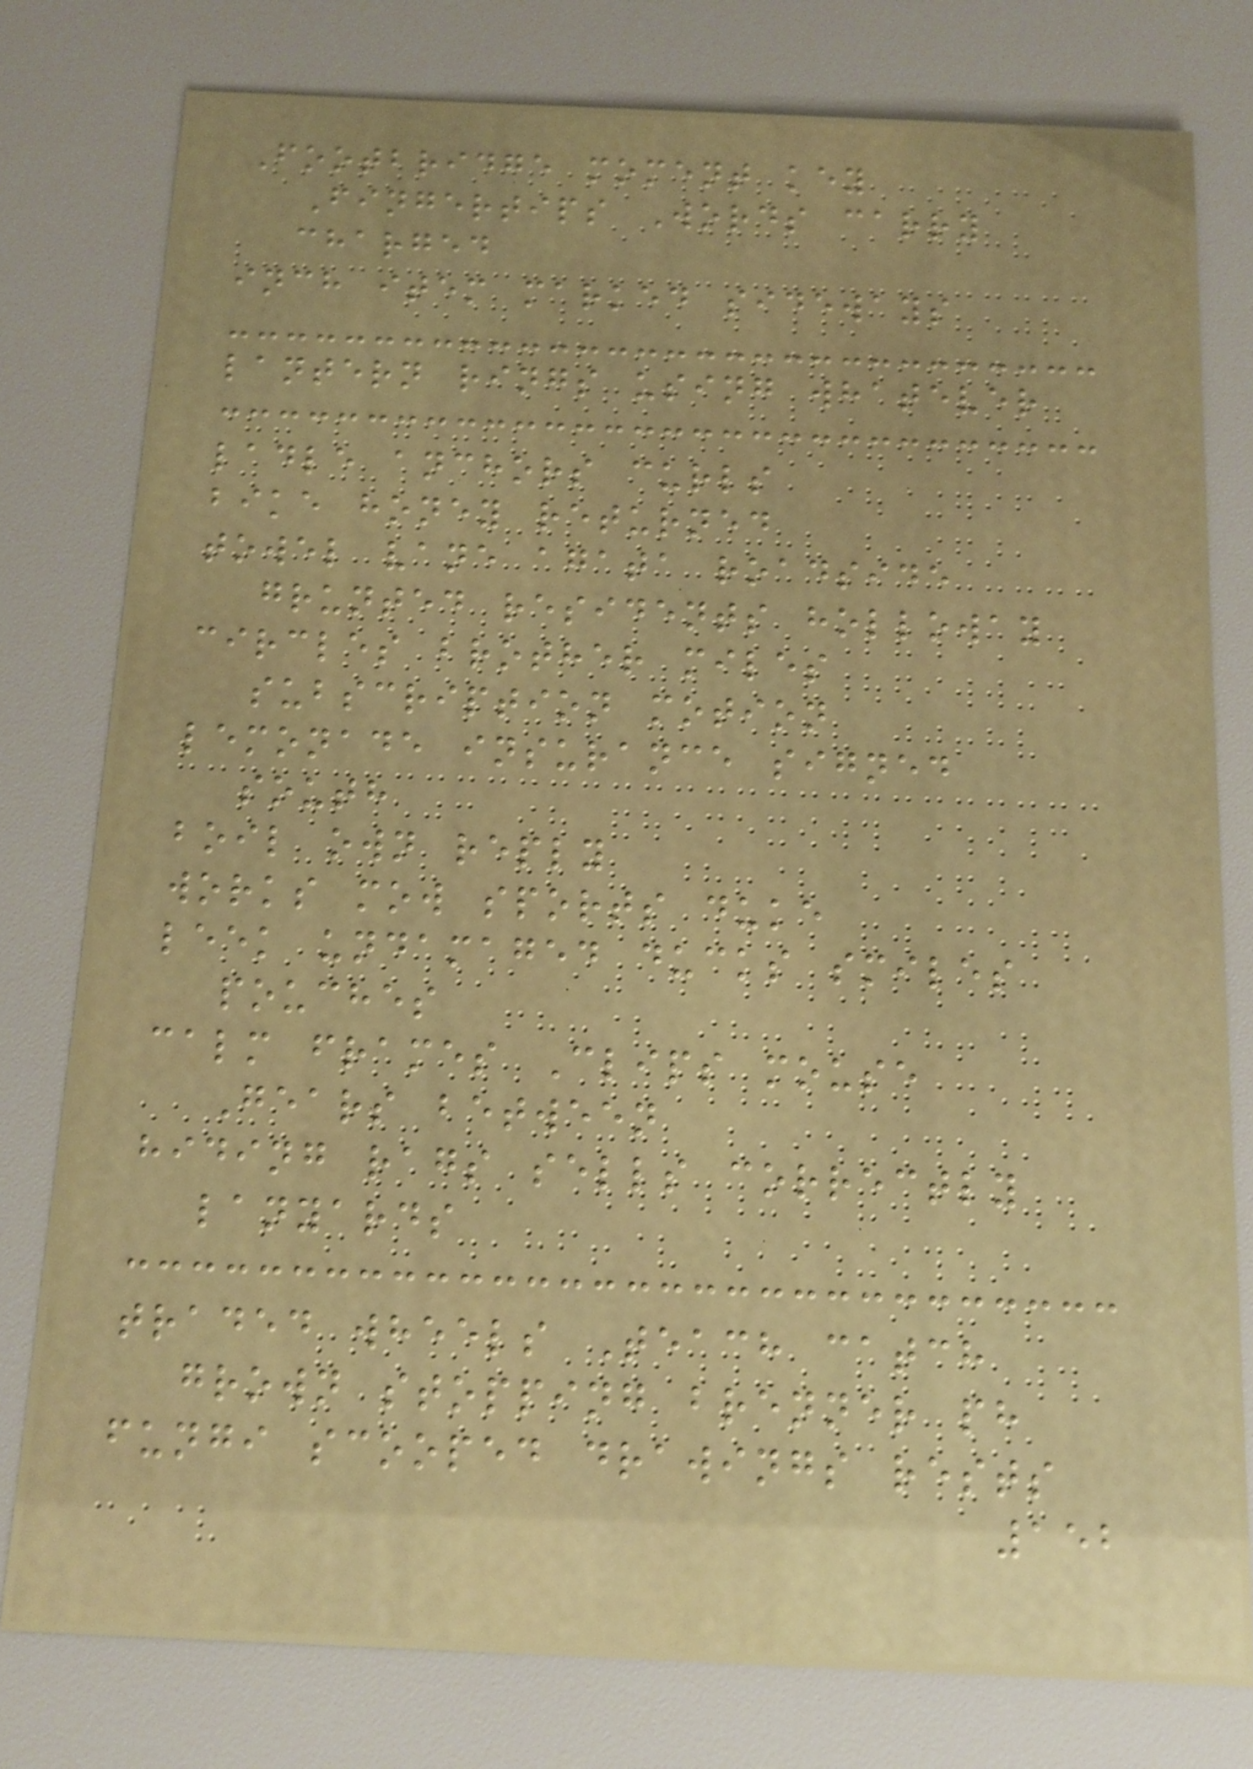Footbridge moment key
Fingertips Words carry
charged
inch item marked sideways
lantern rings using whatever
ladle anchors curls
bike honey returned
towel vane agata roadside
grunted residents holloway
circles brother miles
subscription motion
lemonade insurance signed
south
boil own reply
works mow sports duke
leek undamaged ducks smiles
pouches
calm frames Clips mouse
Gears between
hiding rags sells correctly
lanyards
traded wheels Teach catch
grown stopping brenner ph
fungi scooped drawings rests
152
